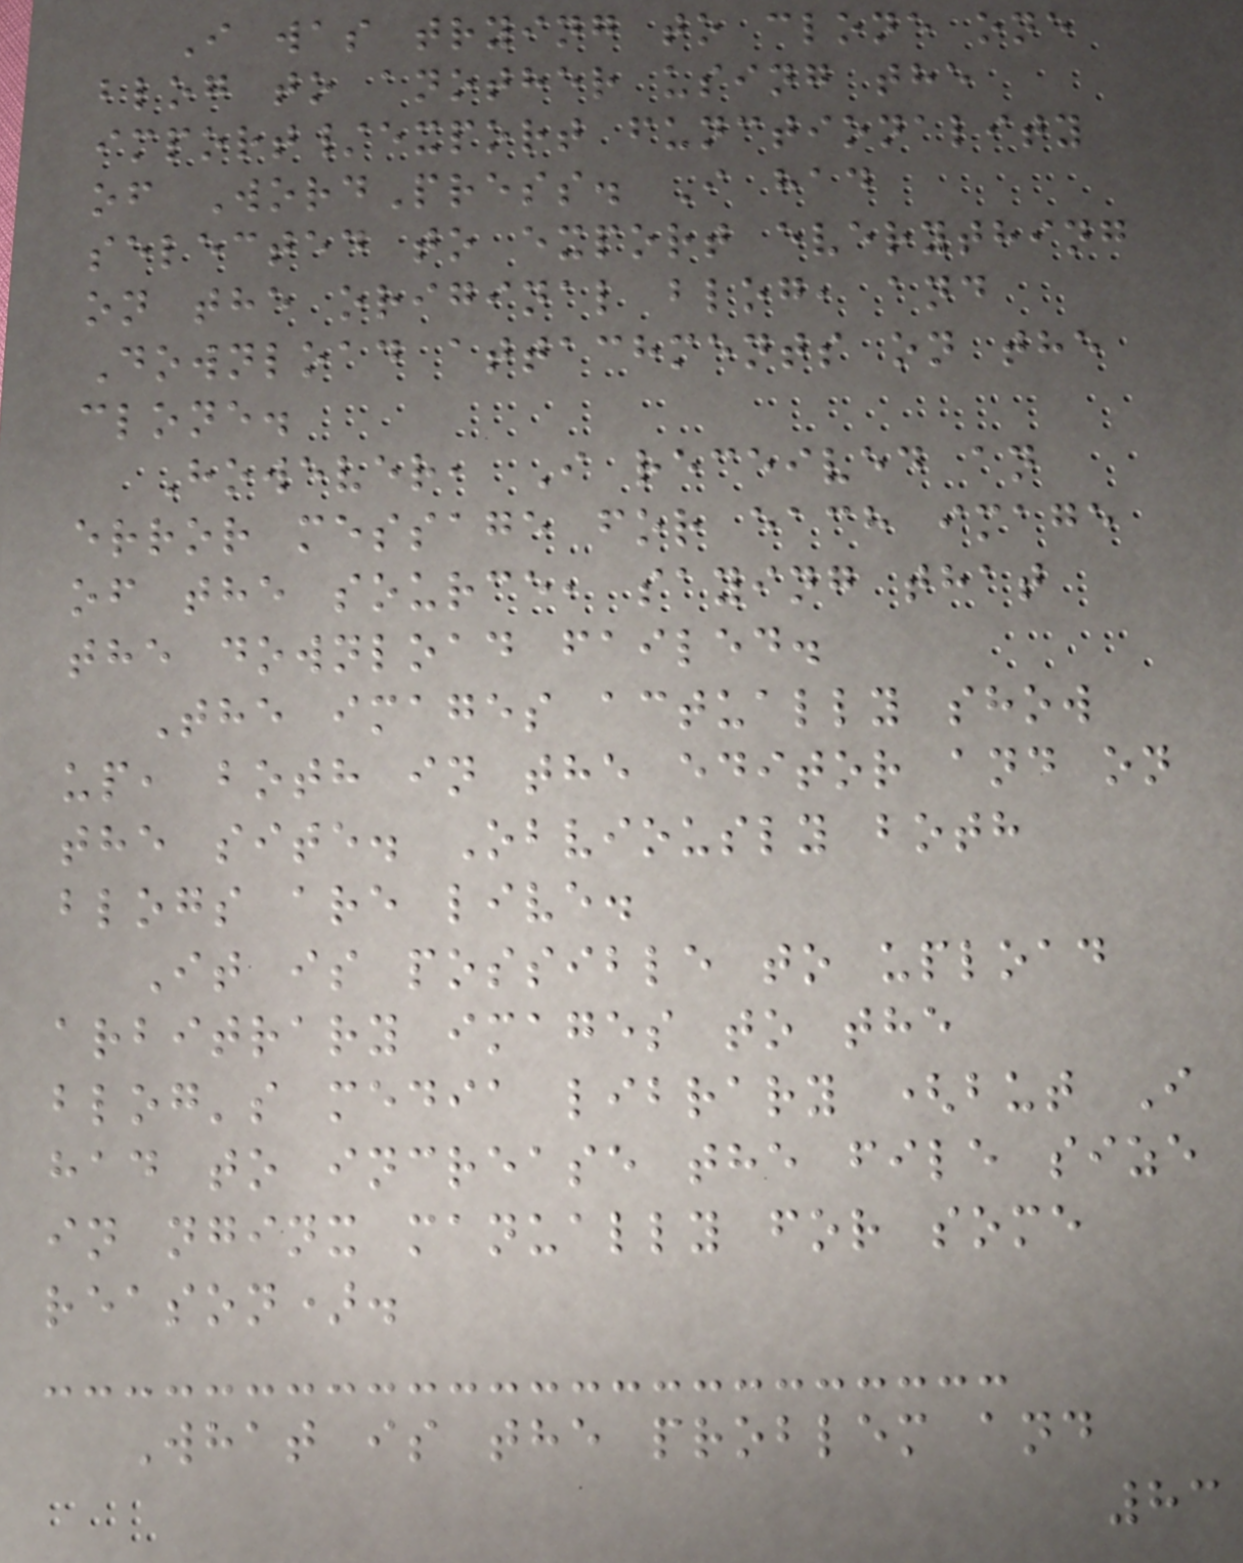I was trying to clone one
blog to another using the
import/export functionality
of WordPress. I had
selected to export everything
on the original blog, and
Download attachments on the
clone.
However, I received an
error message for each image
of the source, saying that
the download failed.
The images actually show
up, both in the editor and on
the site. Obviously both
blogs are live.
It is possible to upload
arbitrary images to the
blog's media library (but I
had to increase the file size
in nginx manually for some
reason).
What is the problem and
83
